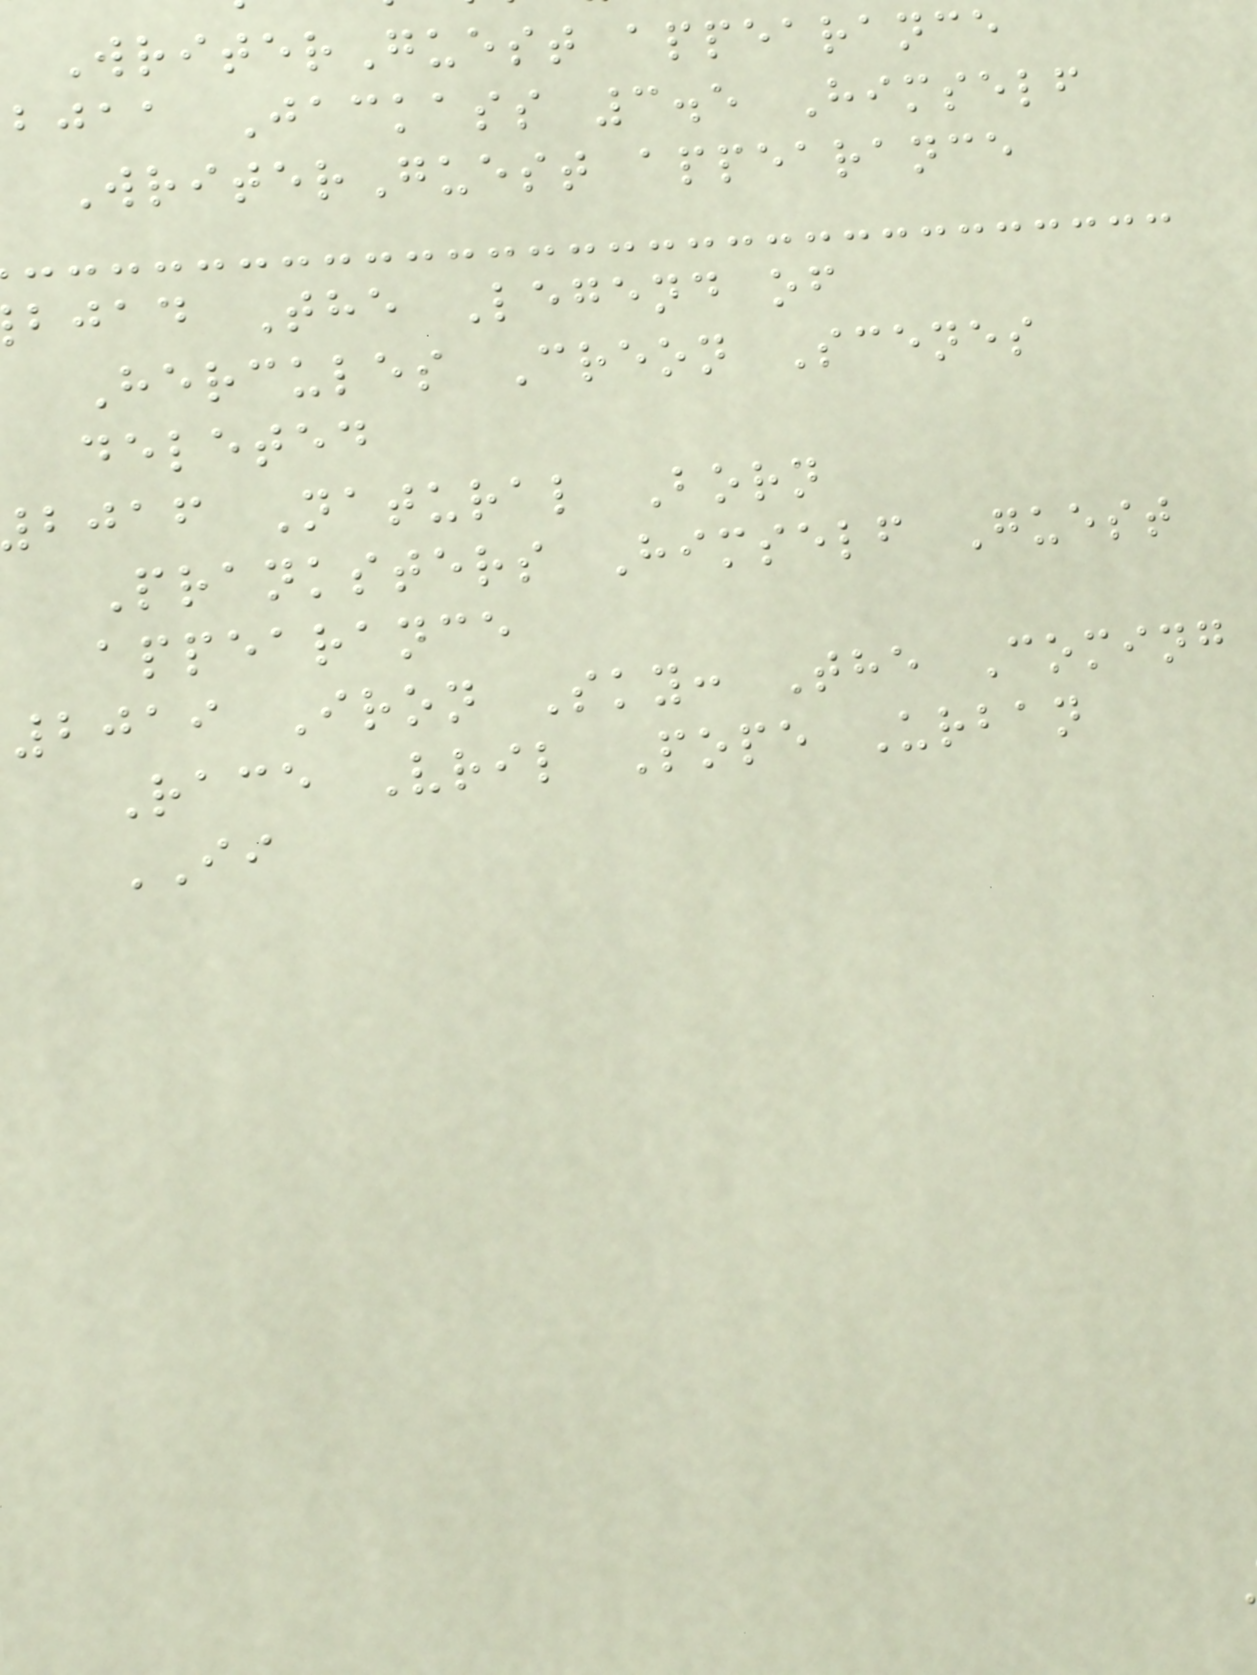WriterGuest appearance
bjaa Jackass 3.5 Himself
WriterGuest appearance
bjad The Legend of
Hercules Creon Scenes
deleted
bjaf Natural Born
Pranksters Himself Guest
appearance
2019 Iron Sky: The Coming
Race Vril Pope Urban
II
